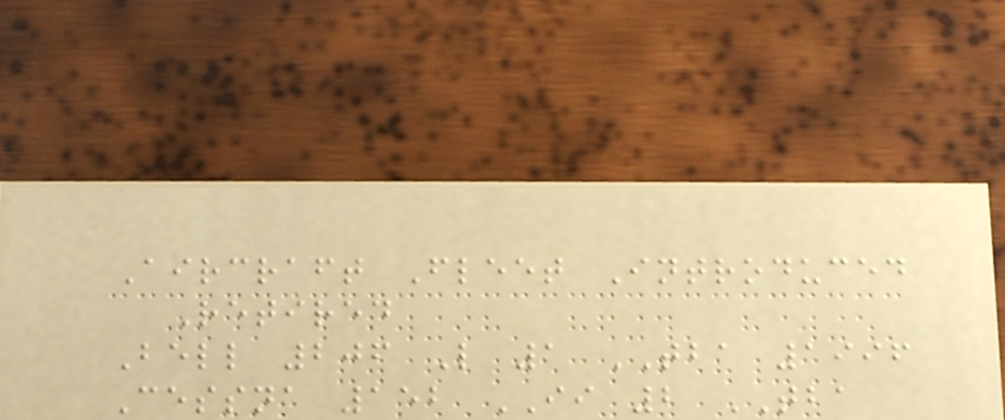Aircraft Fleet Introduced
Retired
Bell 206 L 1 TBA 1996
Cessna 152 II 2 TBA
